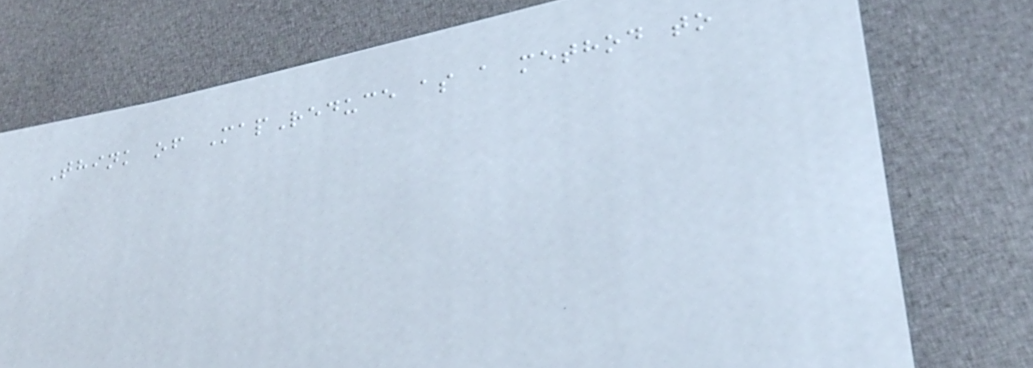Think of MapReduce as a method to
